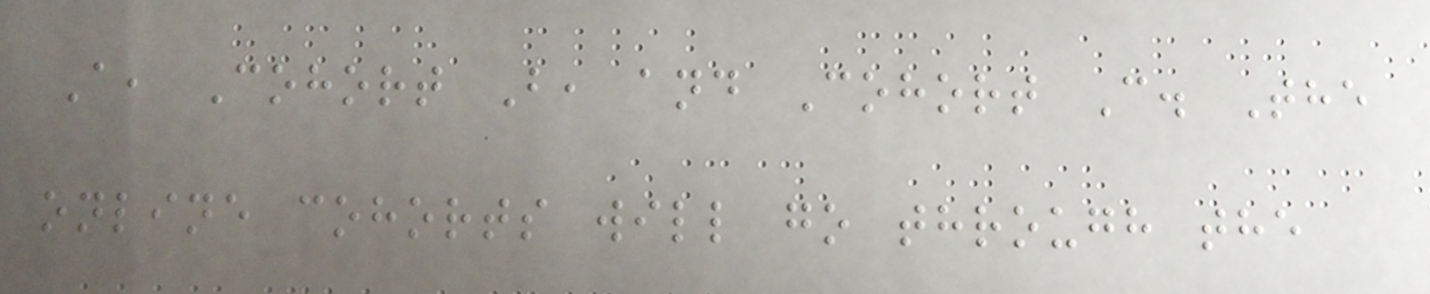A, Cohort B, and Cohort C. The
online cohorts will go through the
